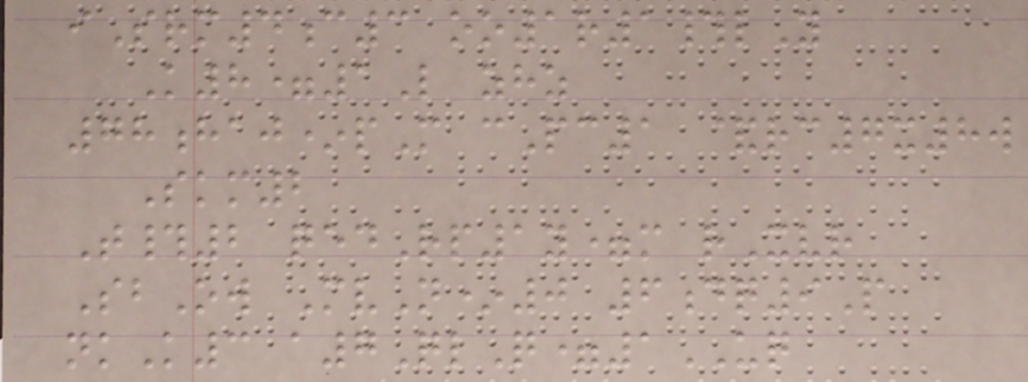iSrm4c3 oo1r1#lY
K8=1L zhz
78haj*pM cPc1 &rc7x8w
Skm2
T#2 qedRp1y=m rXvr
SbOw MvN*0 6dq9P
nkK3 a7QlQ=1UQ
